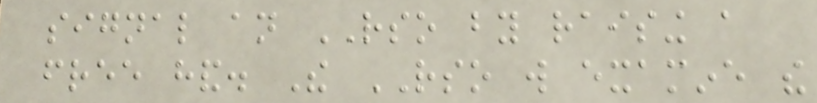signal an RSO by raising a
free hand. The RSO will examine the
